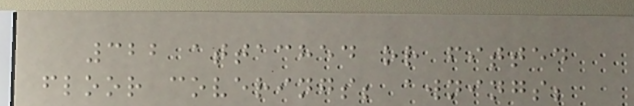322 attached or fitted
floor coverings; awnings;
